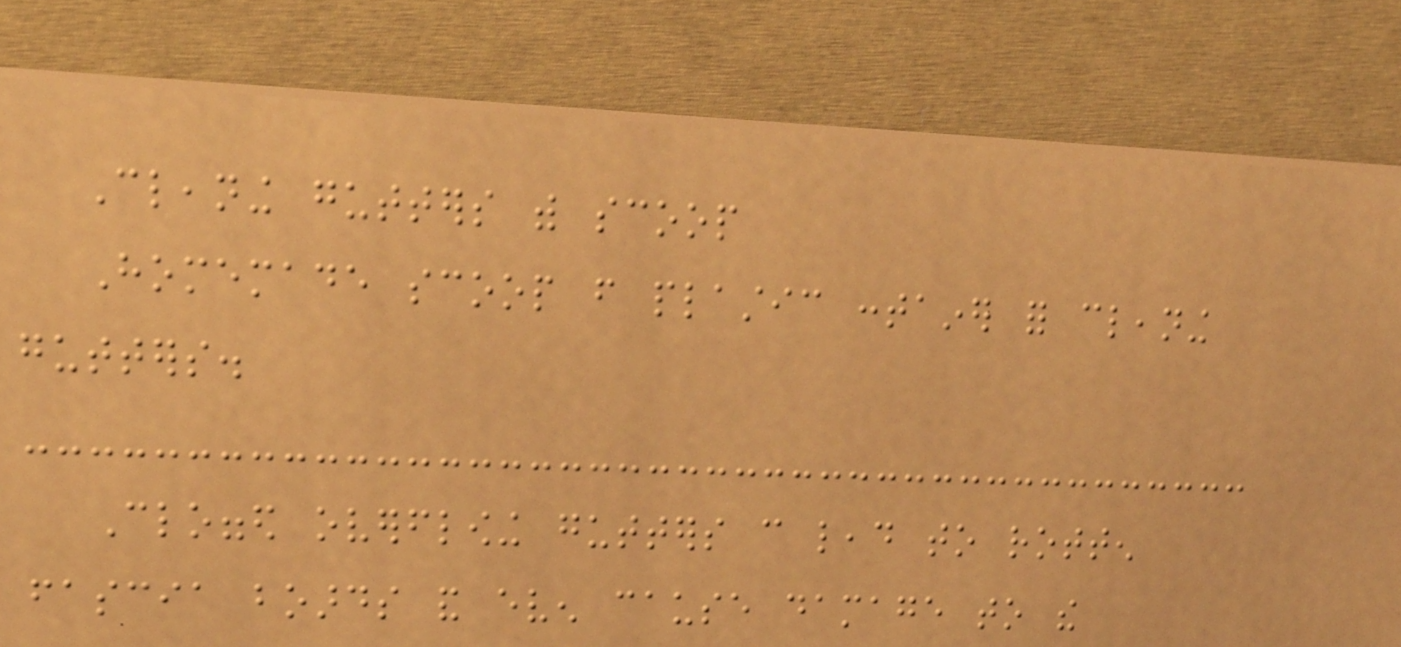Cleaning gutters with scoop
Homemade scoop from plastic container for cleaning
gutters.
Clogged overflowing gutters can lead to rotten
fascia boards and even cause damage to the
